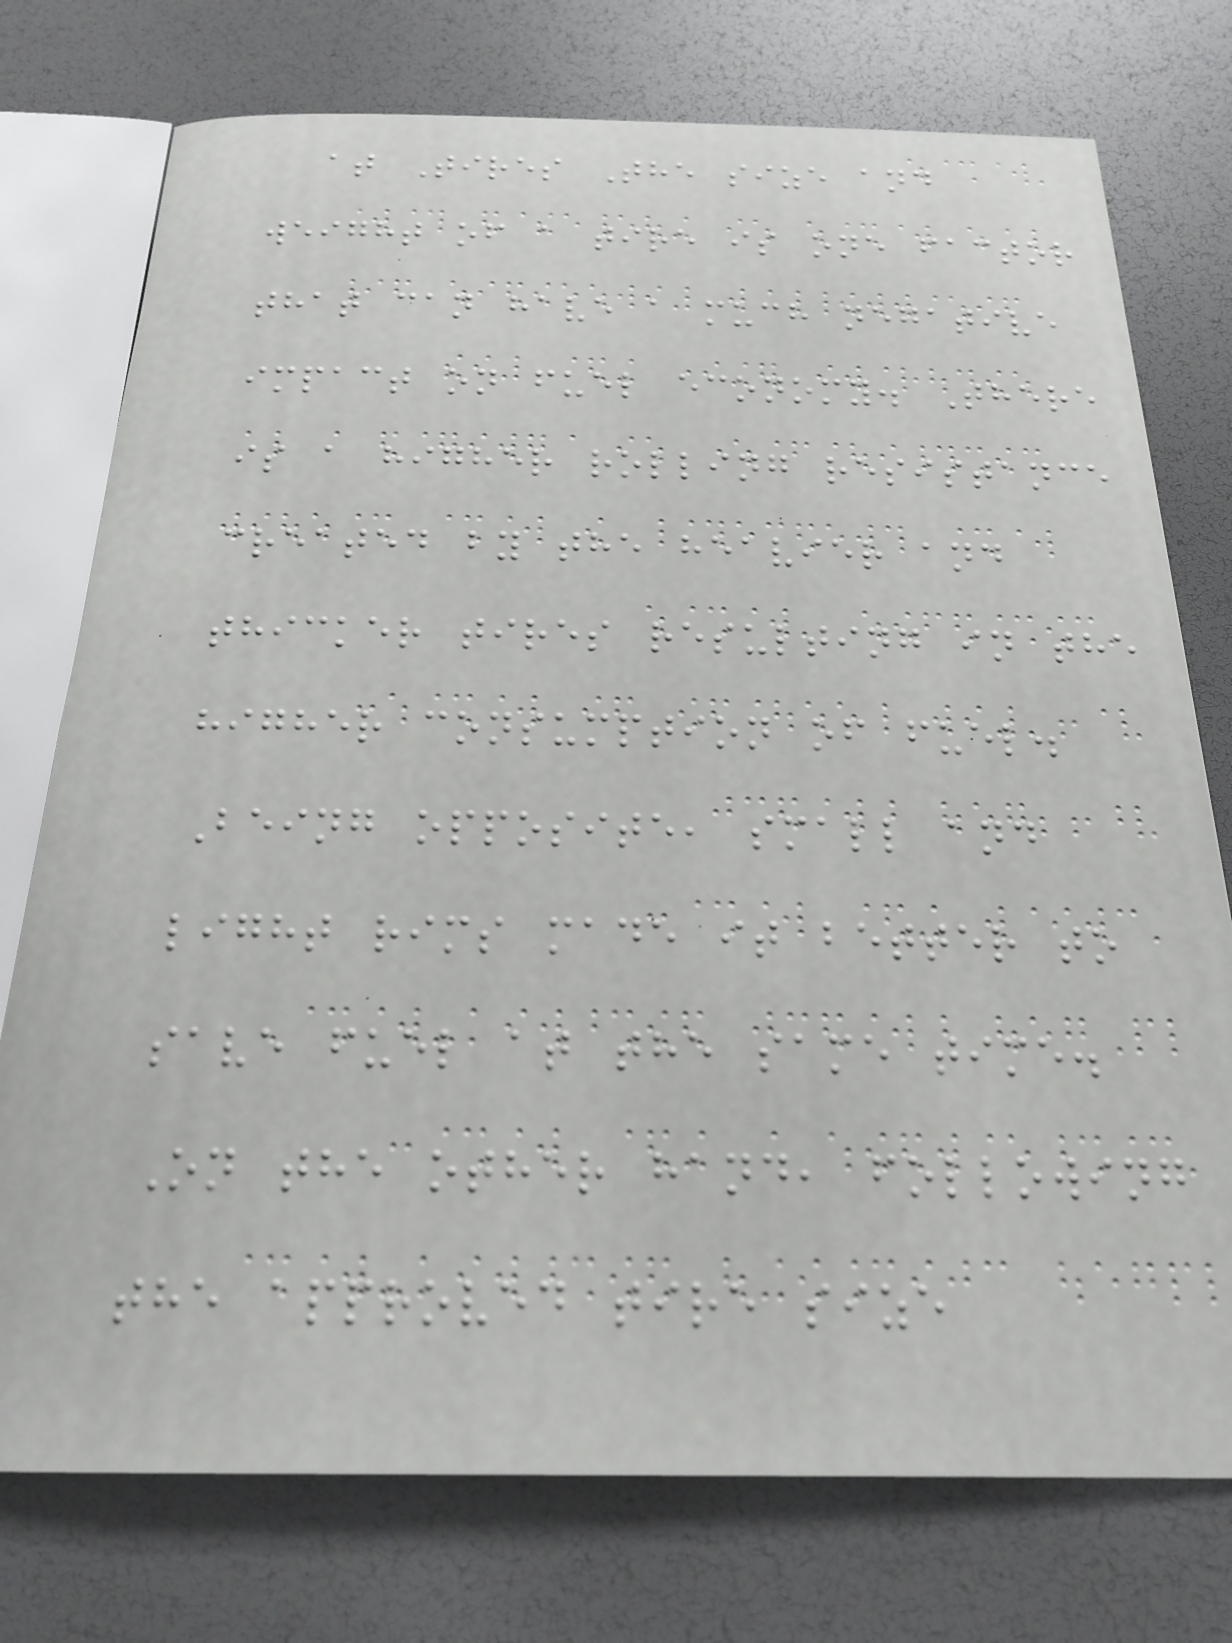at Tires The size and
weight of a tire is one factor
that can have a much negative
impact on fuel economy. There
is a higher rolling resistance
created by the heavier and
thicker tires resulting in the
higher consumption of fuel.
Being opposite, small and
light rims made it better to
save fuel at the same time.
On the other hand, following
the approved tire size
